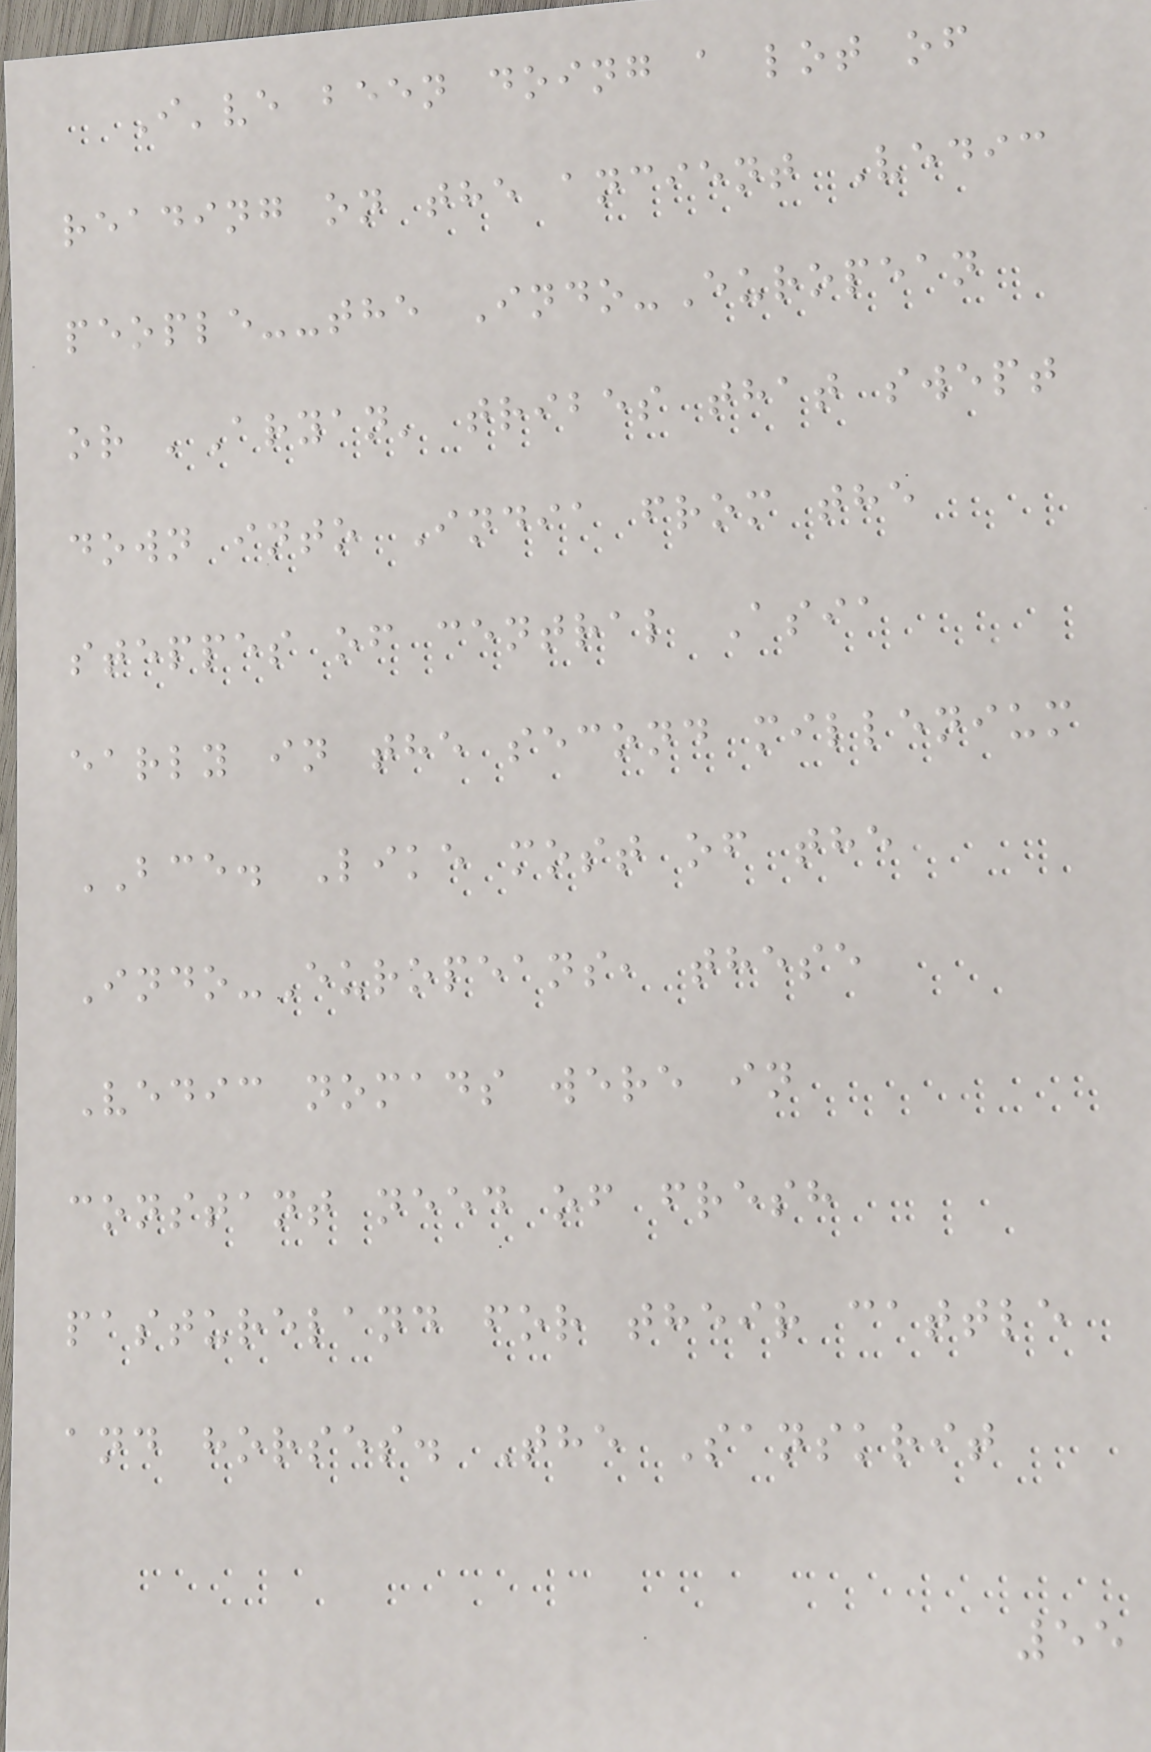I've been doing a lot of
reading on the ancient Vedic
people--the Indo-European
or 'Aryan' tribes that swept
down into India from the
steppes of central Asia
early in the second millenium
BCE. Like most of the
Indo-Europeans, these
Vedic nomads were in
constant need of fresh
pastureland for their cattle
and horses. The Sanskrit
55
